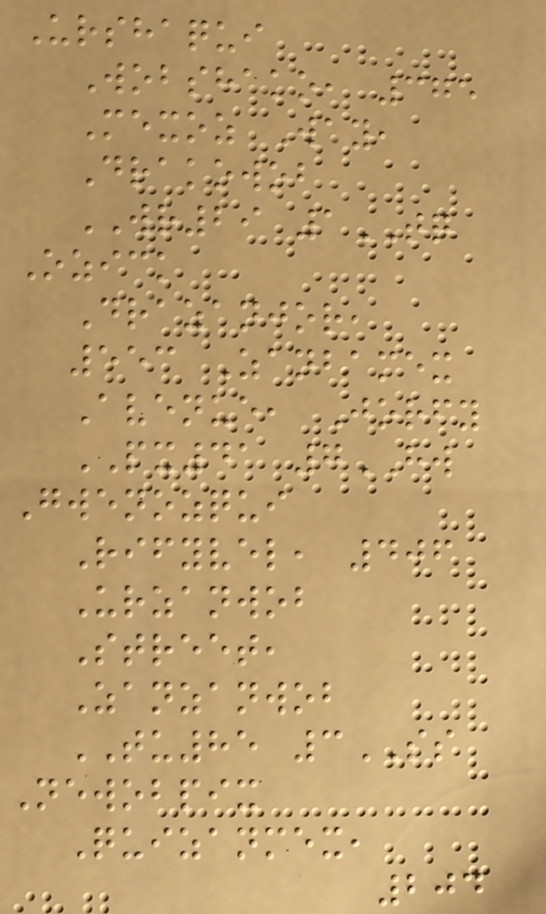Urshaqui
Wobshako, 375
Mexoz Way,
Drakowob
WR29 1TQ
Ozick
Drazanjor,
553 Zanbamex
Avenue, Jorfy
PX41 7HW
Gwenozqui
Rifyvel, 406
Urzanwob
Street,
Zanzanwob
TU85 3SS
Newobpix
Quizanmex,
204
